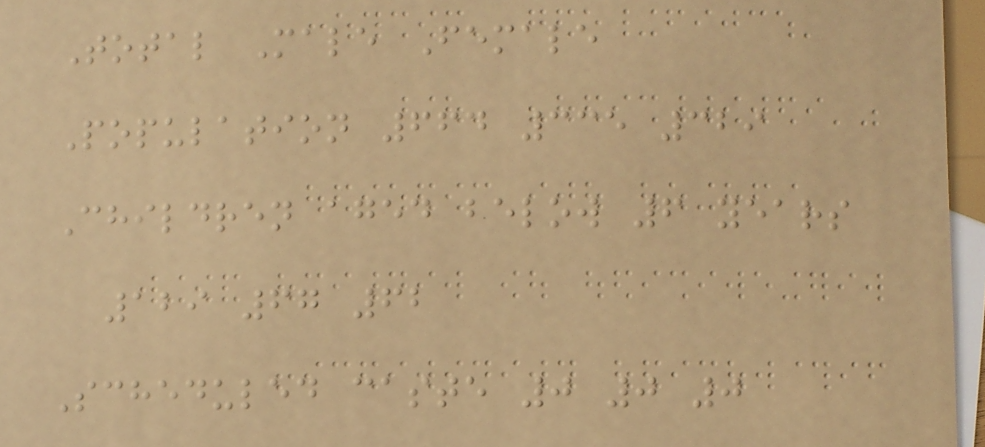Total Male Female
Population 664 335 329
Children aged below 6 years
129 67 62
Scheduled caste 0 0 0
